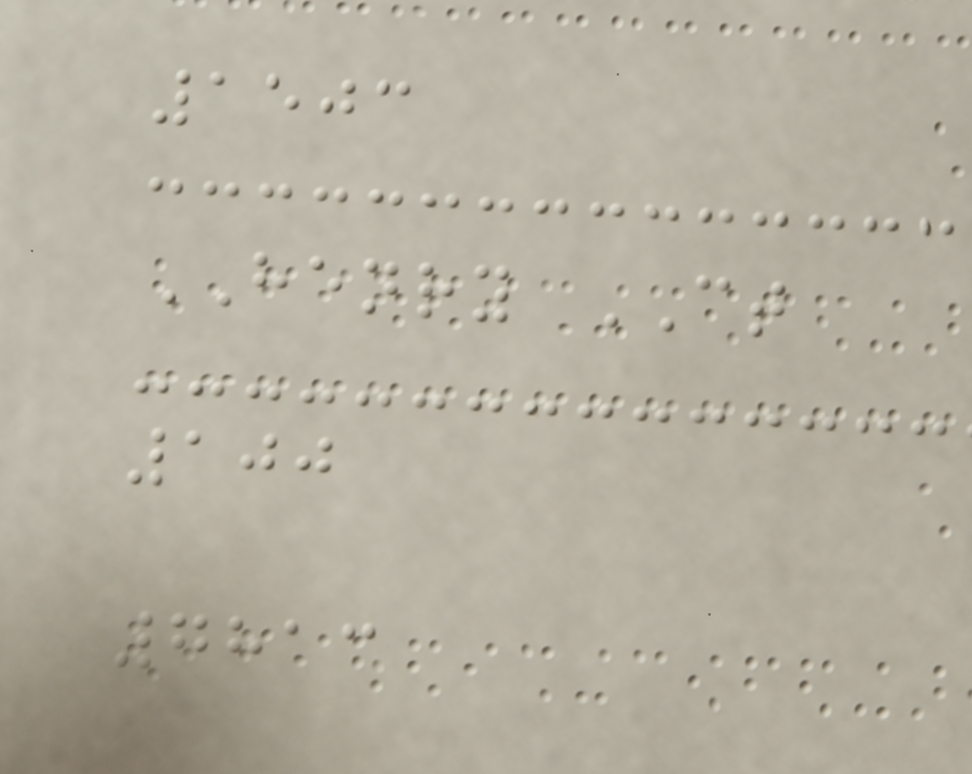1503
HENRY CT
100
7813
